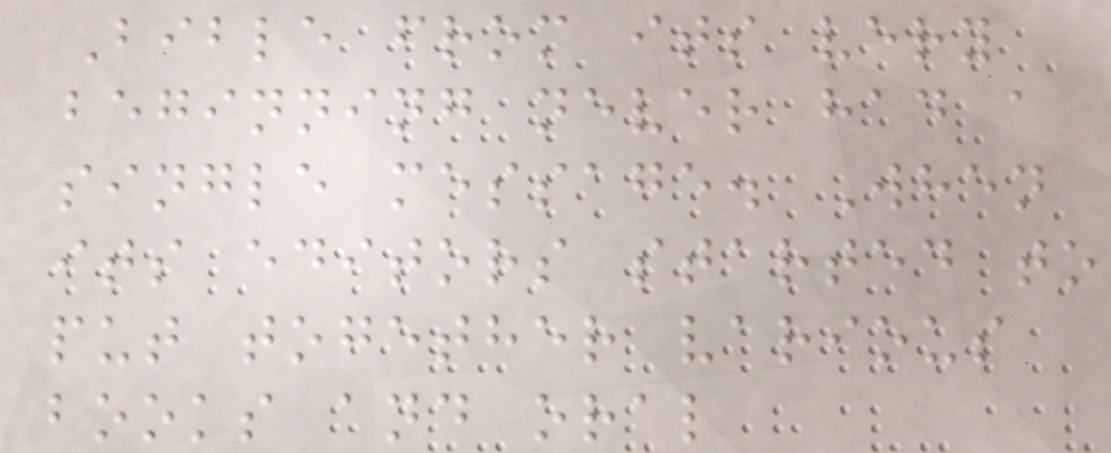Bible from its very
beginning never had a
single message. When
its editors started to
put together various
books and oral
